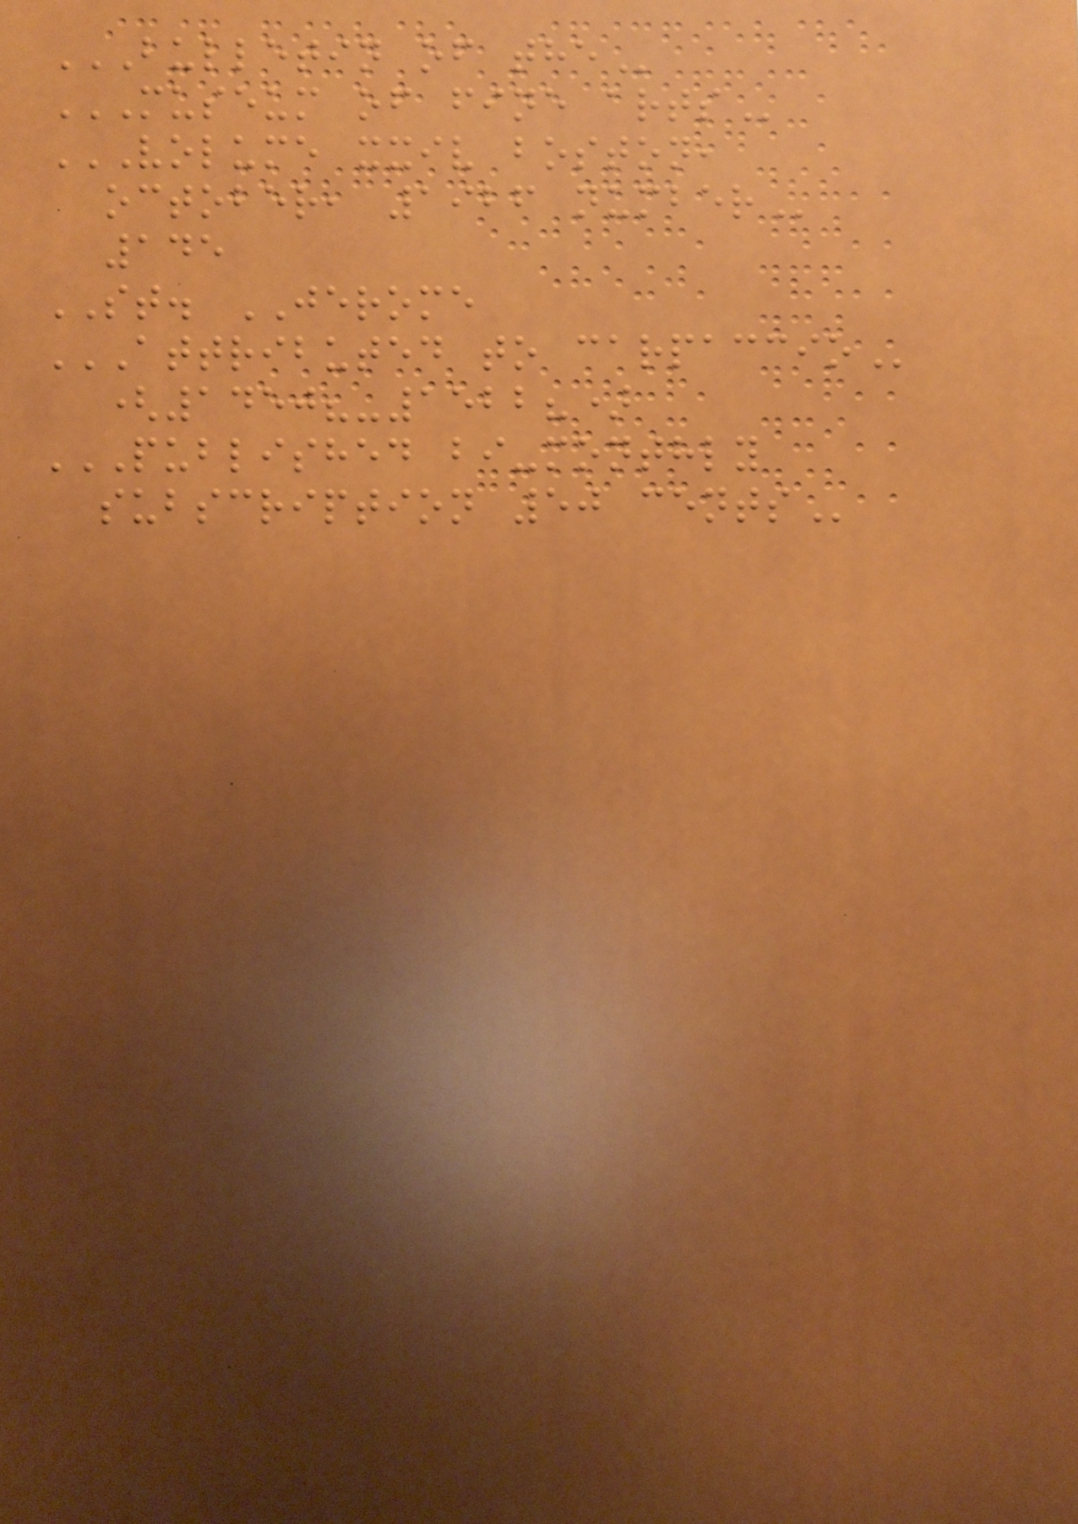BULLETIN OF THE
MUSEUM OF FINE ARTS
VOLUME XXIV BOSTON,
OCTOBER, 1926 NUMBER
145
ST. JEROME
ATTRIBUTED TO CARPACCIO
(1450?-1522?)
PUBLISHED BI-MONTHLY
SUBSCRIPTION 50 CENTS
